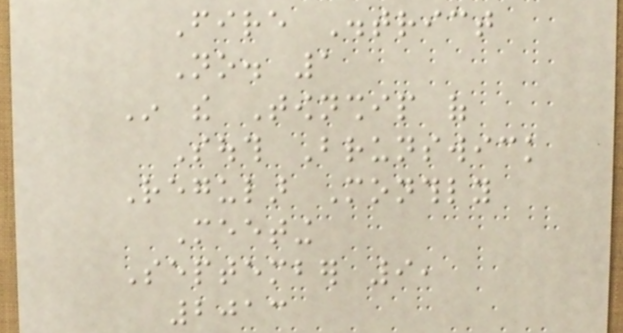Fire District
No. 1
In the Township of
South Brunswick
Regular Monthly
Meeting
September 9,
2013
